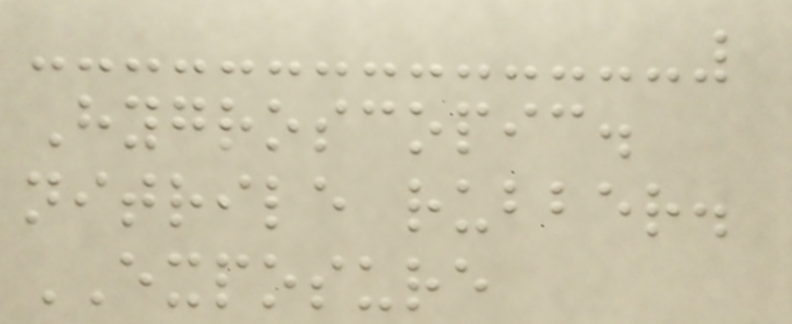Hygroscopic.
nitrile rubber.
EXPOSURE
